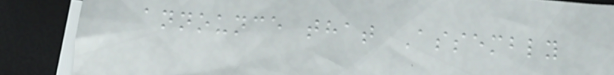announce that Assembly
